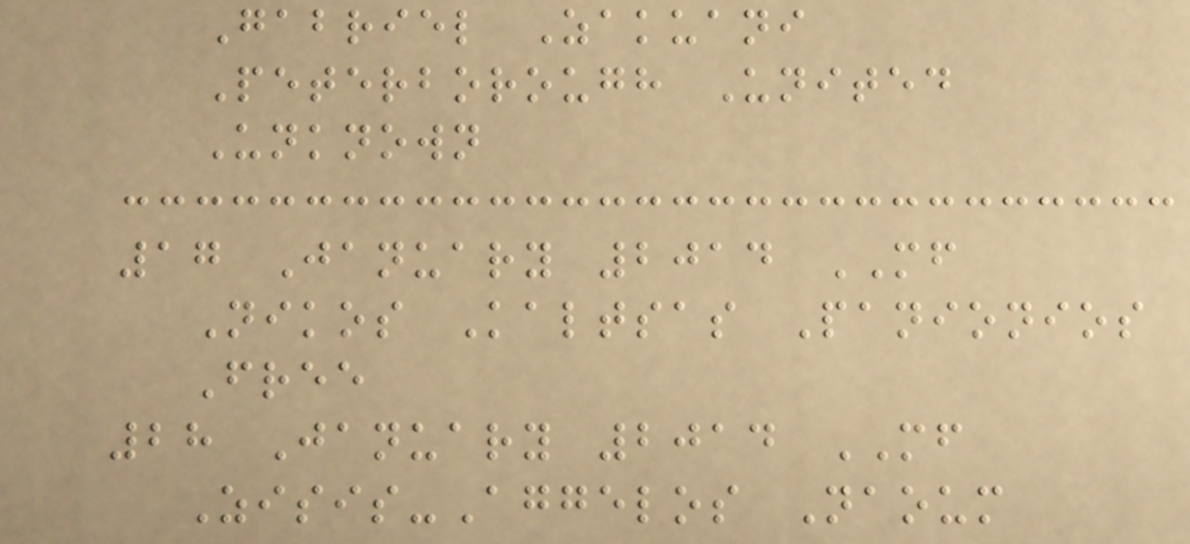Gabriel Zakuani
Peterborough United
Unknown
17 January 2014 MF
Nikos Kaltsas Panionios
Free
28 January 2014 MF
Zisis-Aggelos Naoum
